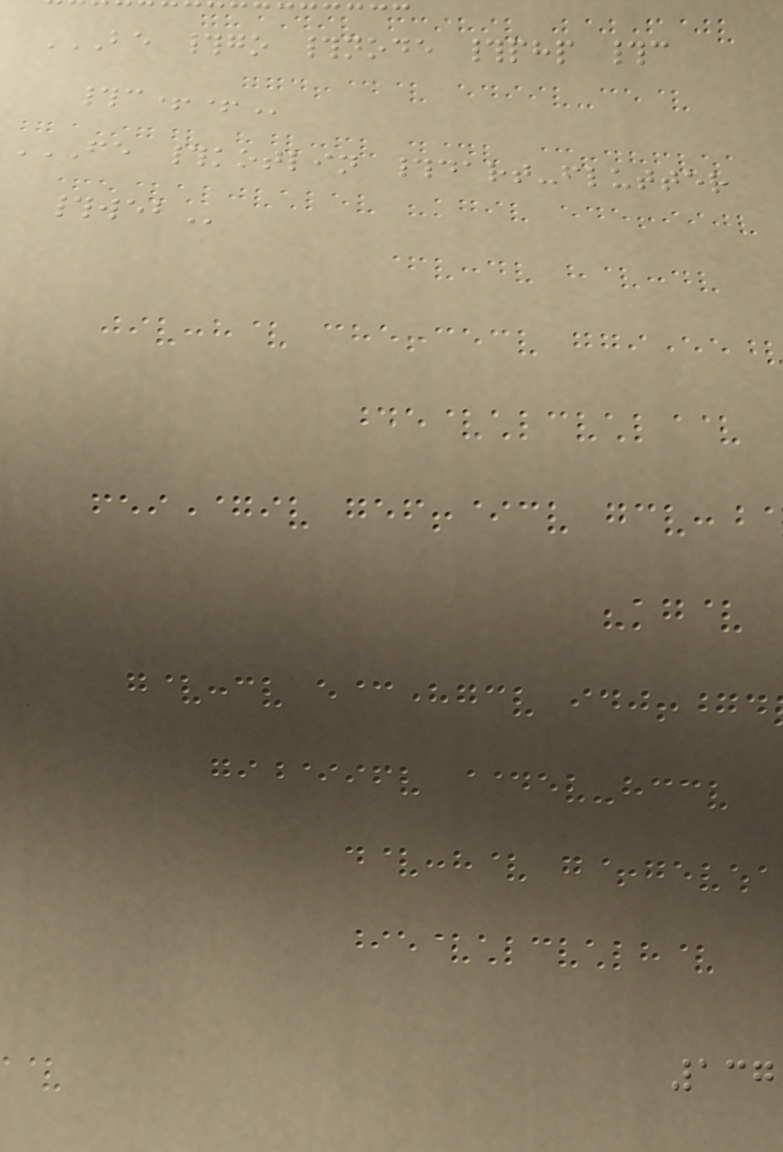BE #GO #NODE #PHP #C
#C++
FE #KOTLIN #DART-FLUTTER
#WEB
137
